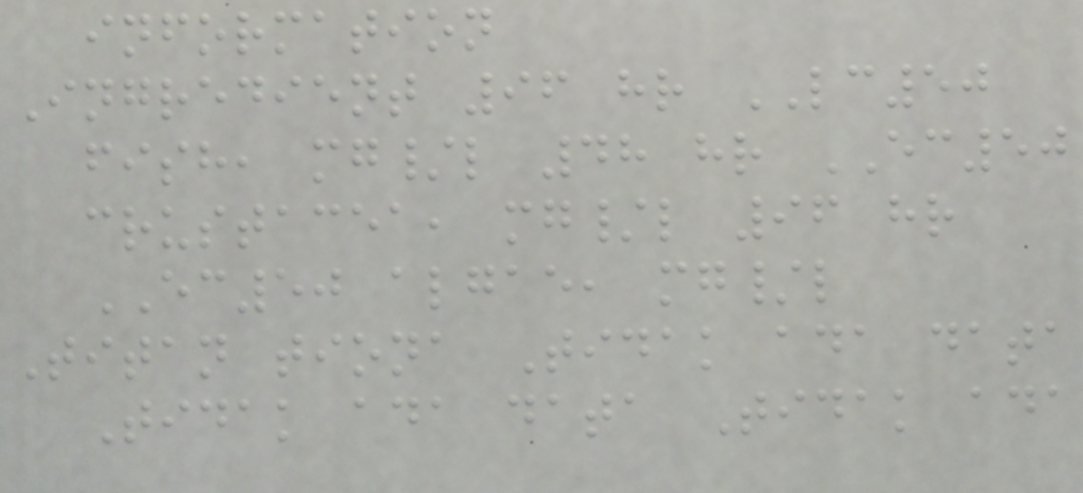information
Ingredient 96 hr LC50
fish, mg/l 48 hr EC50
crustacea, mg/l 96 hr
EC50 algae, mg/l
Titan tiona Tidak ada data
Tidak ada data Tidak ada
